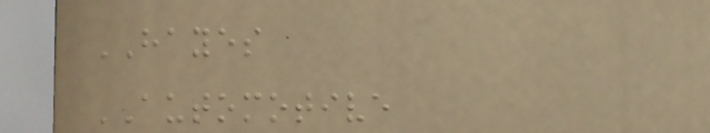HAYES
AUTOMOTIVE
